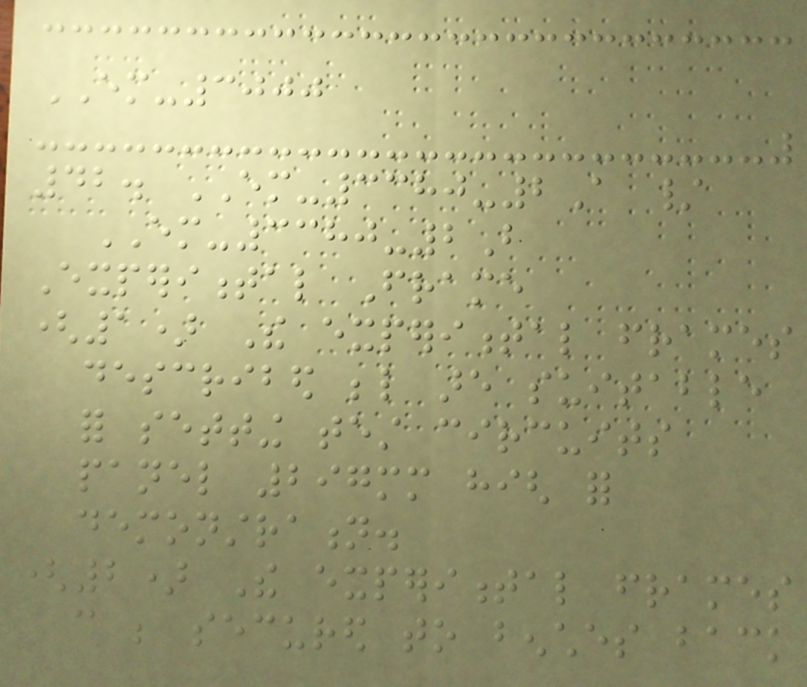EM-3000
42. EM-3380-2A /
EM-3380-2B
Experimental Frame
(1) The experimental frames
described below are suitable
for setting test circuits
panel 297mm high for
demonstration.
(2) The experimental frames
can be secured to benches back
